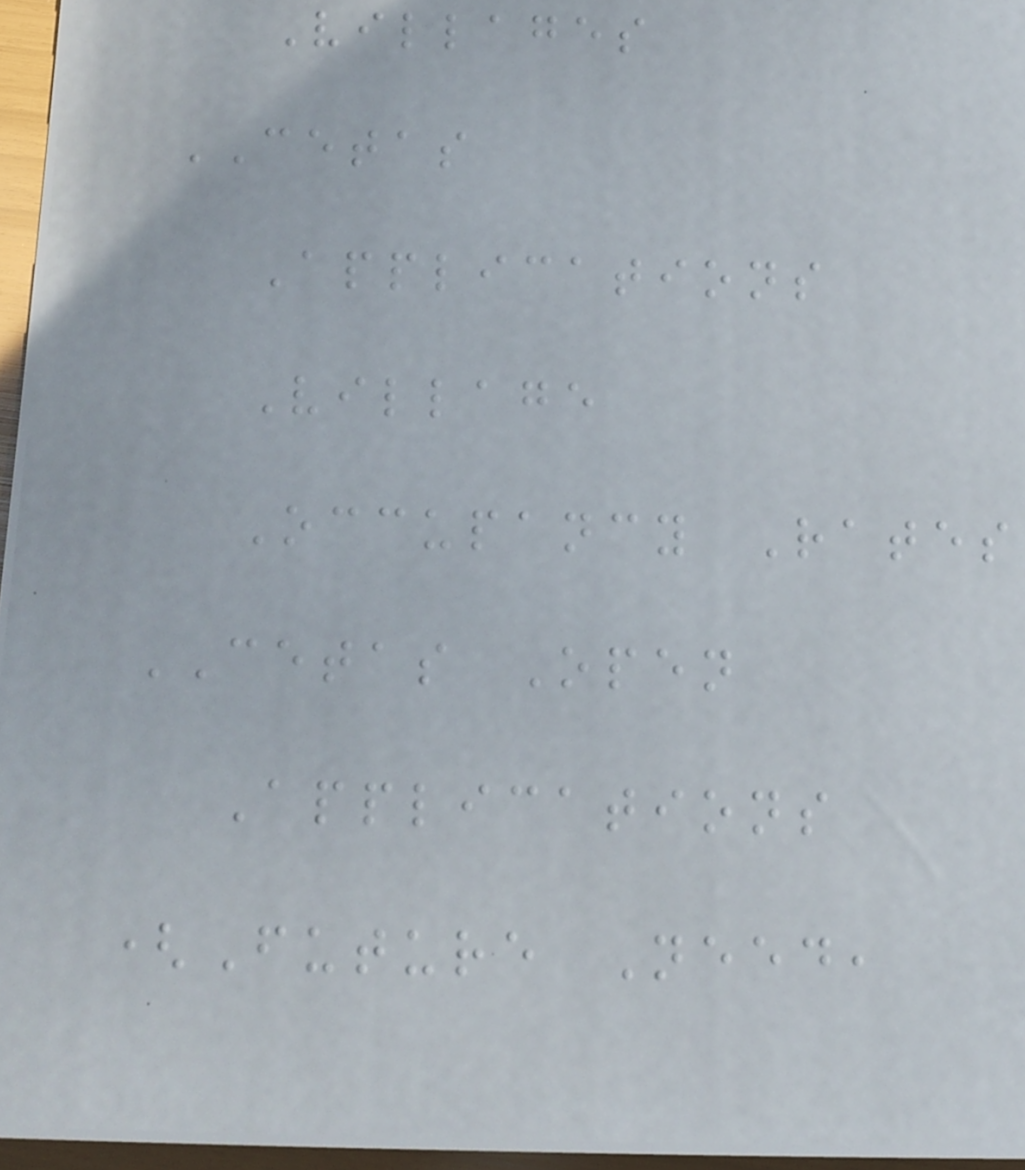Villages
CETAS
Applications
Village
Occupancy Rates
CETAS Open
Applications
(Future Need,
